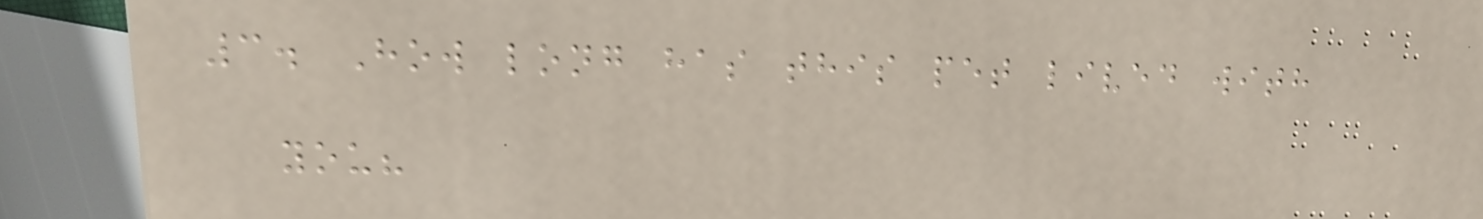3. How long has this pet lived with
you?
